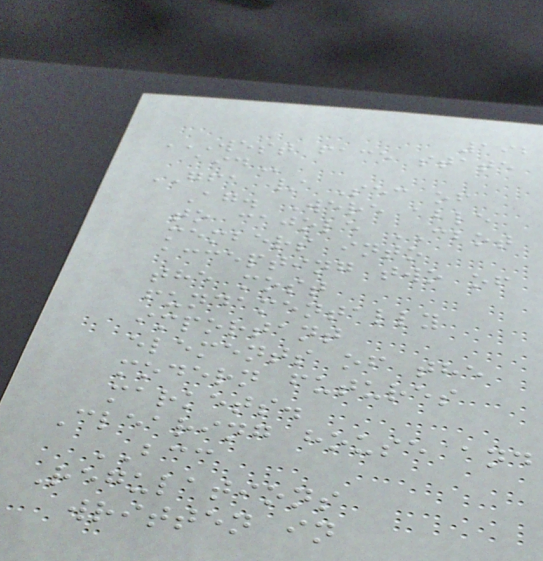192
WEST FACE STATE
AID
GFA / Sec of
Ag. Were able
to cajole CBOT
members into
accepting two of
the most
fundamentally
important
elements of the
modern futures
markets.
Clearing house and
BCC
Regulations
written in
